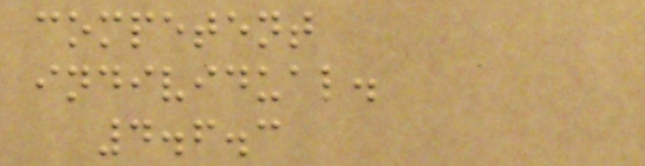competent
individual.
4.6.3
